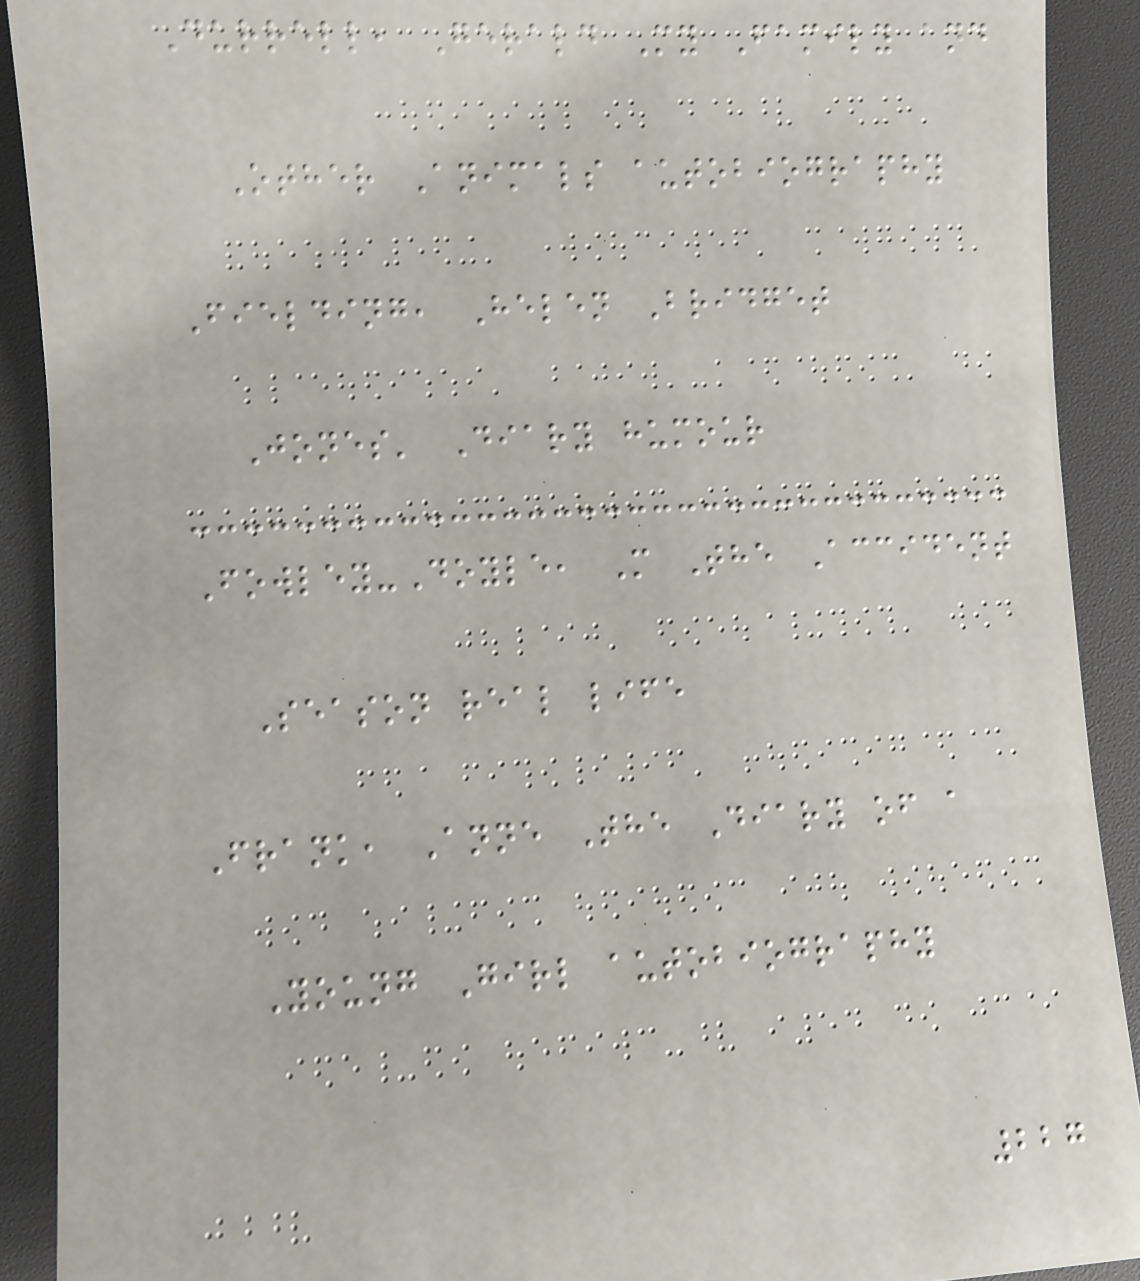Durrell, Gerald My Family and
Other Animals autobiography
Fielding, Helen Bridget
Jones' Diary humour
Fowley-Doyle, M The Accident
Season real life
Frank, Anne The Diary of a
Young Girl autobiography
227
